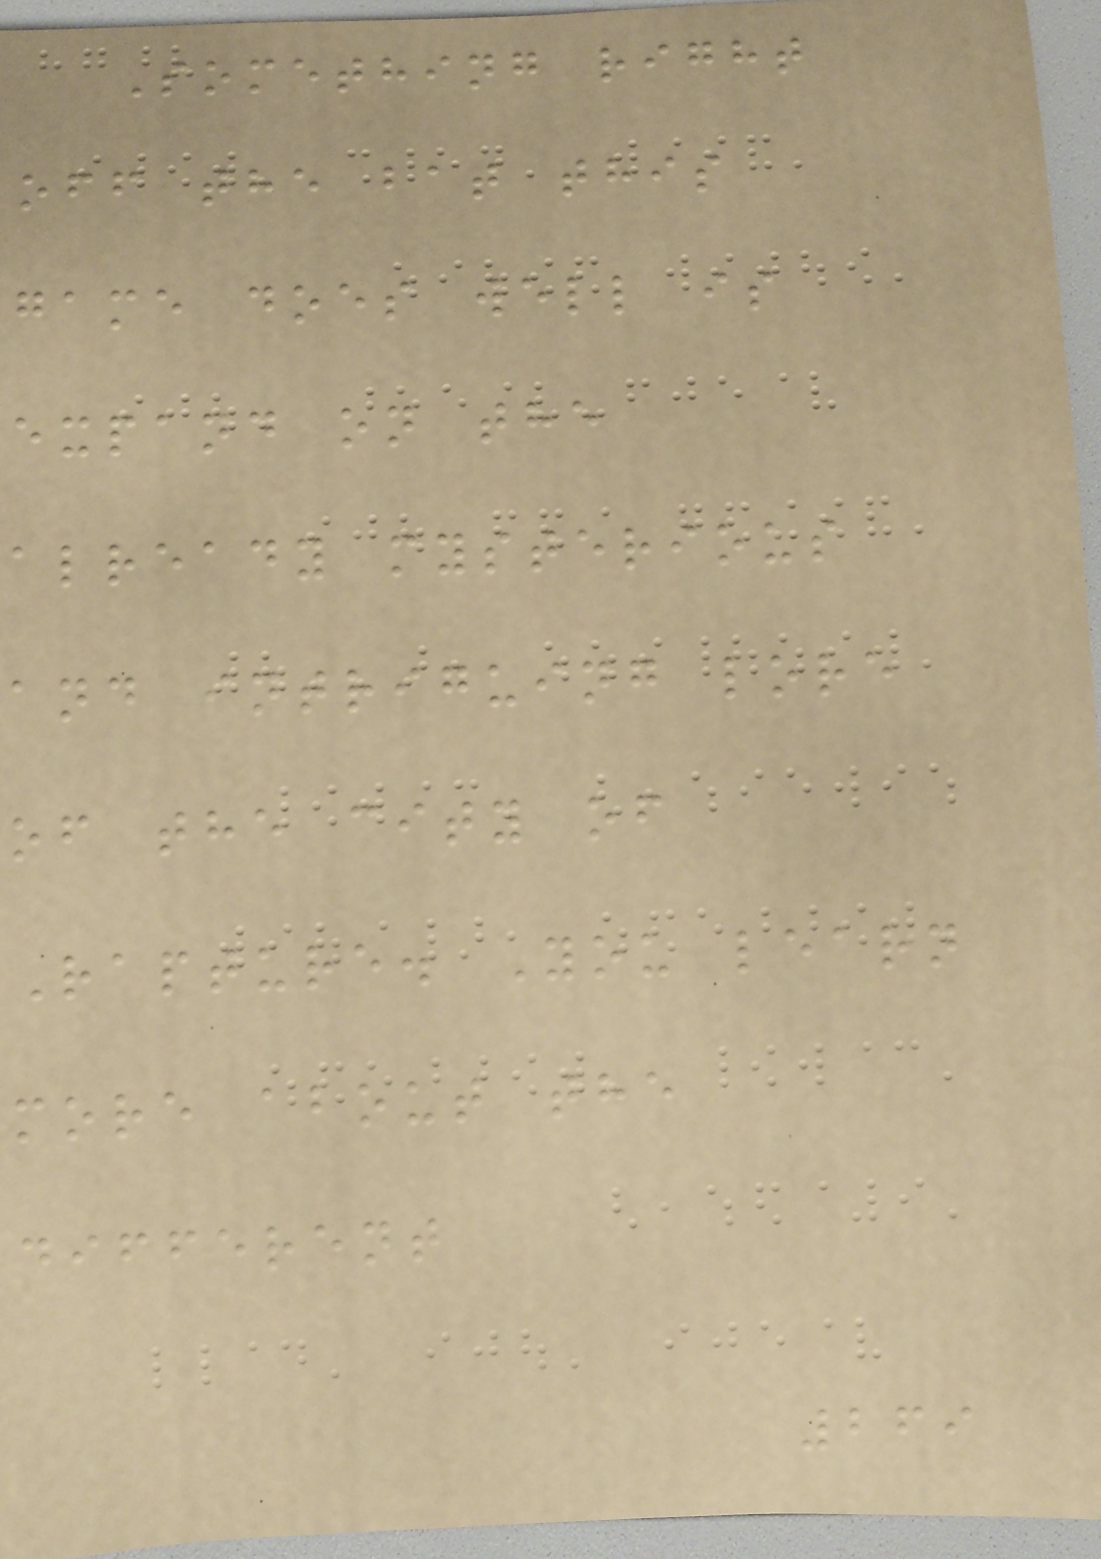Something right
off the bat this
game does well is
expand on the
already mysterious
and intriguing lore
of the city of
Rapture. You learn
more about the
different
269
